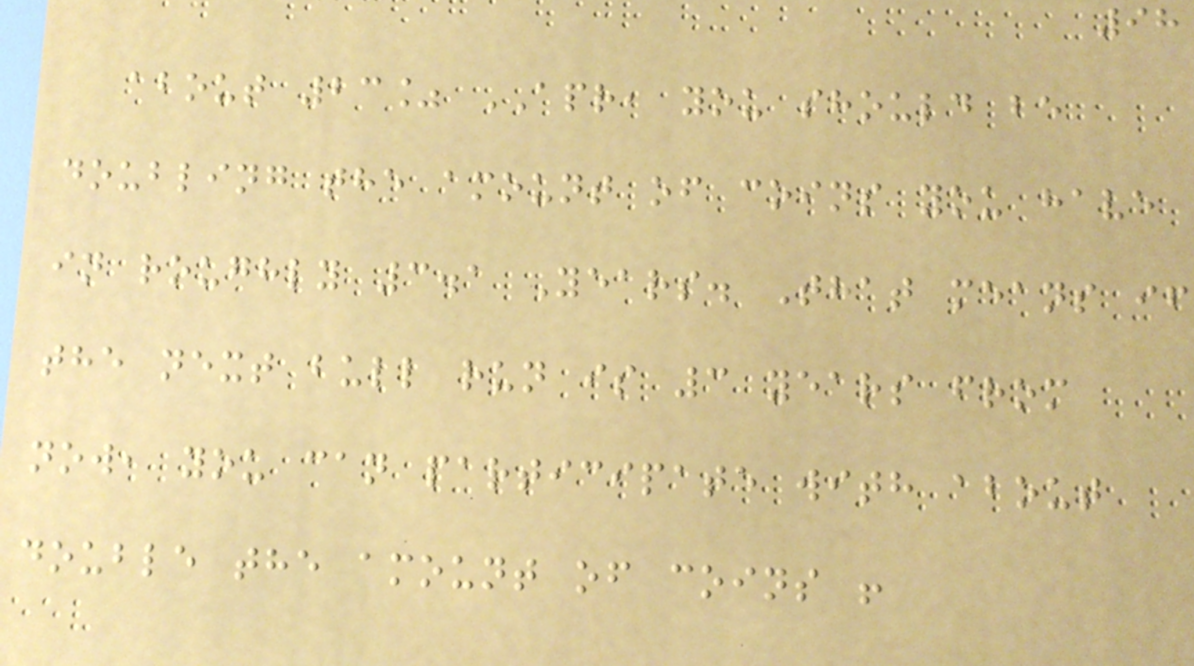98
about 23% APR, you should be
doubling the amount of coins you have
in roughly 3.1 Years. That means if
the next bull run is 3 years from
now, you can participate with about
double the amount of coins !
